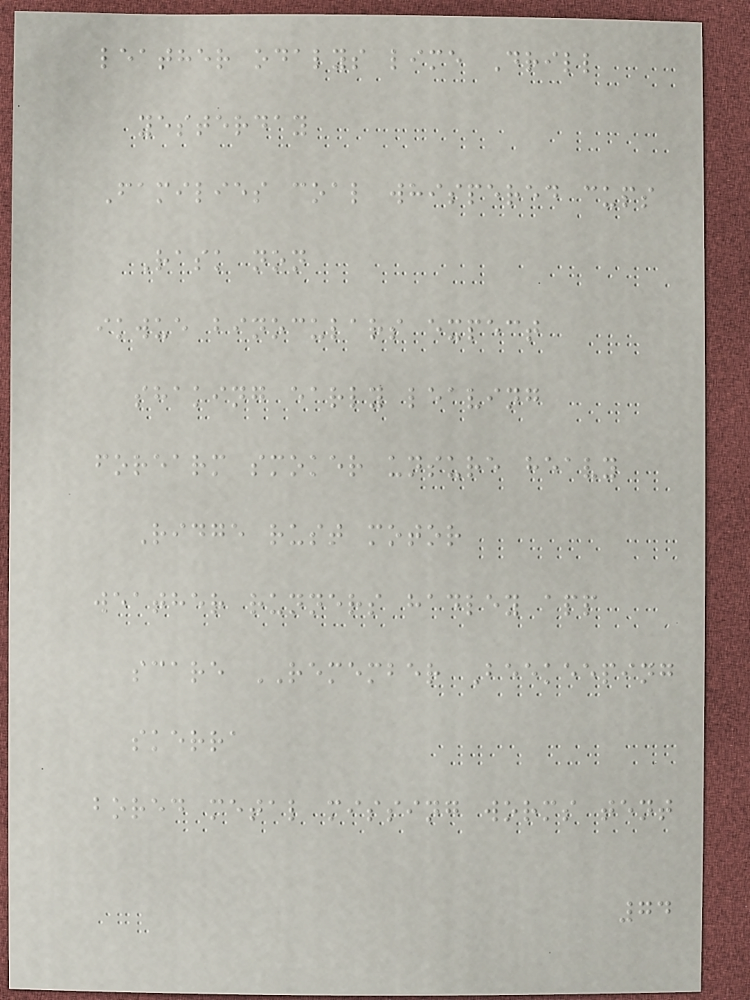leather odalys lime Drill
yesterday
Families coal whispered cups
Rask non
ikwue binoculars expect
shaking early leaving
forearm smoker unsure heavy
Ridge rust motor
weather runners hadley app
scare REMEMBER Beekeeping
skerra
bored metal missing worms tent
74
